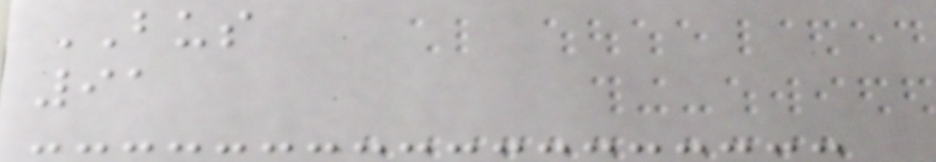BUS
91
